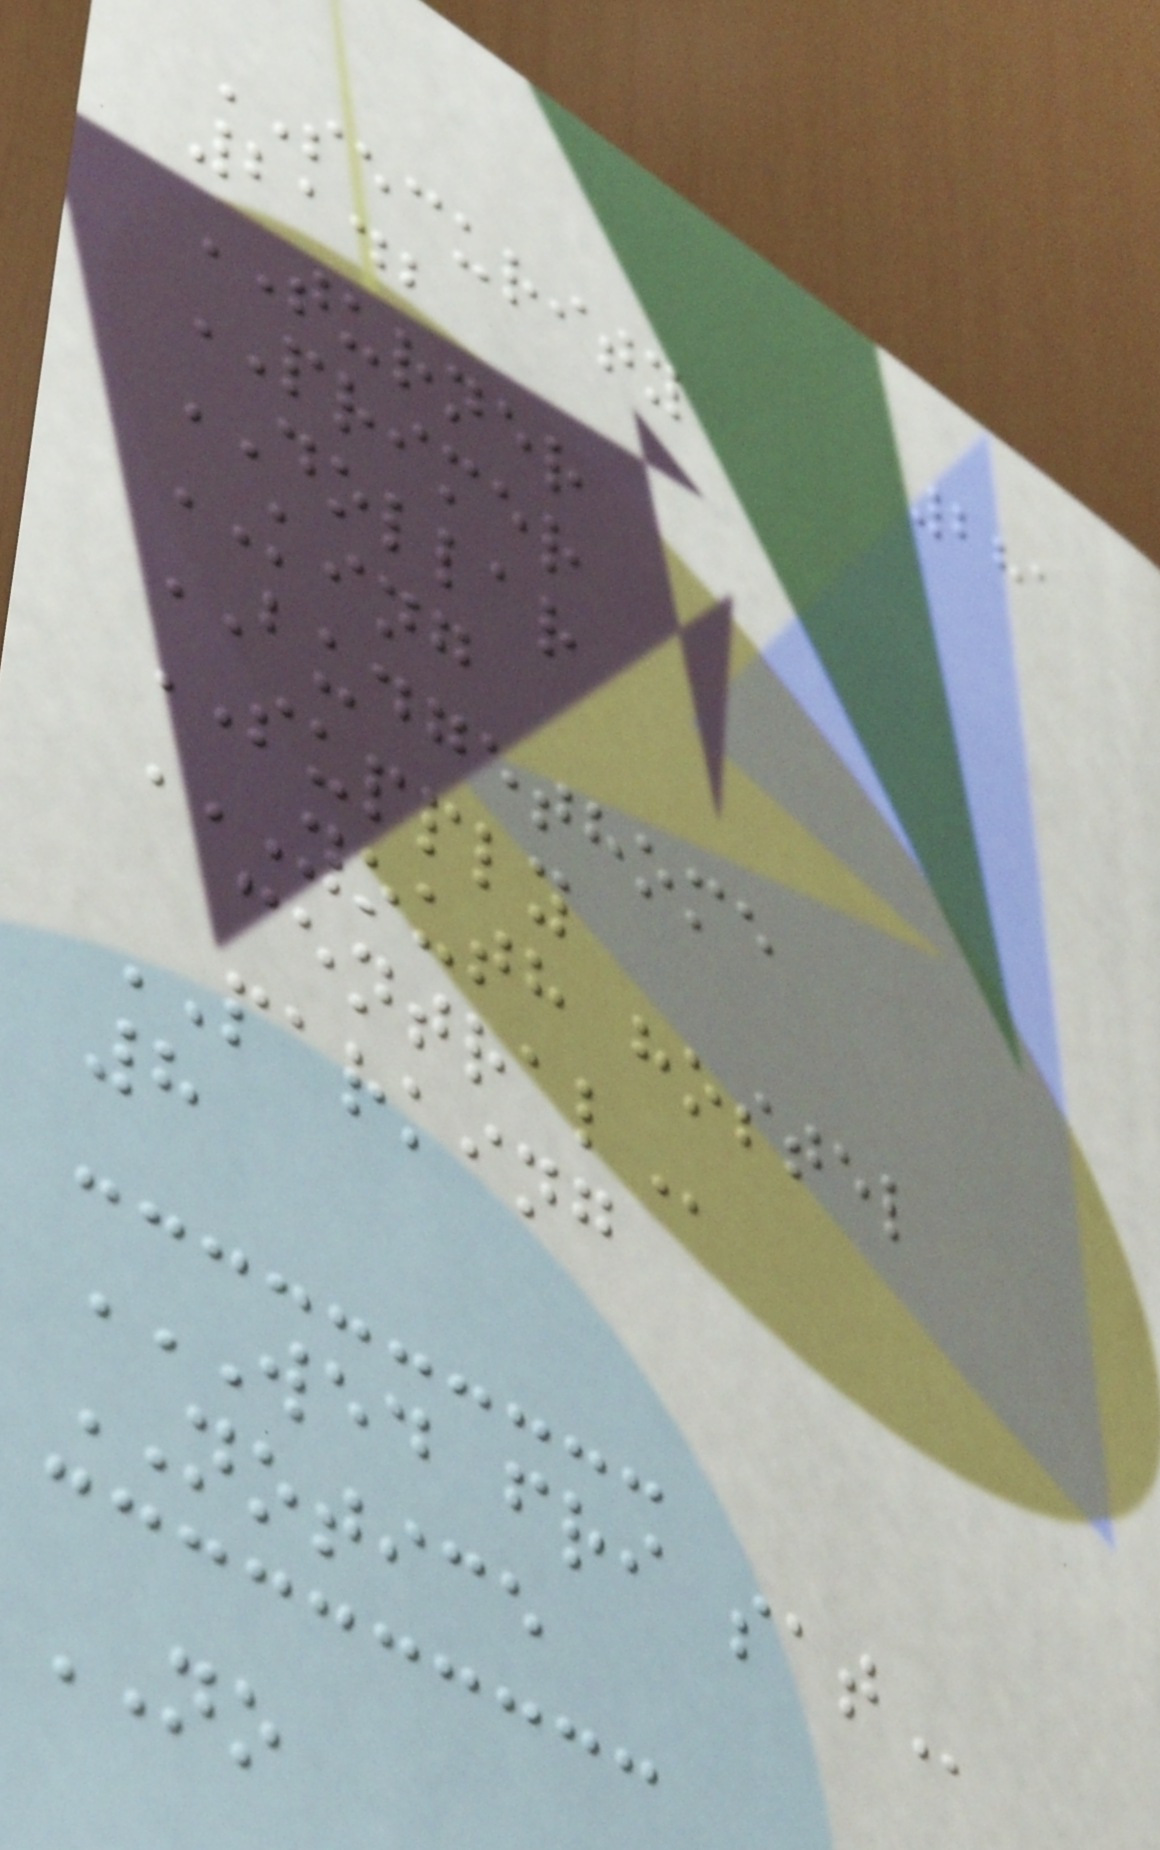281
SECURITY
2142
TURNER
PRIMER
DOLLAR
KING
BUDGETHOME
SUPPLY
YOUTH HOSTEL
CENTRAL
PARKING
8
WED FRI SAT
NOTICE
NO
